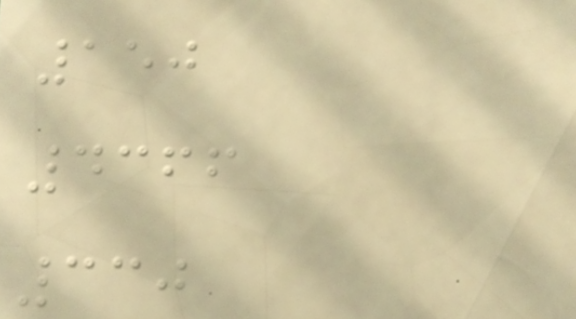150
4366
330
